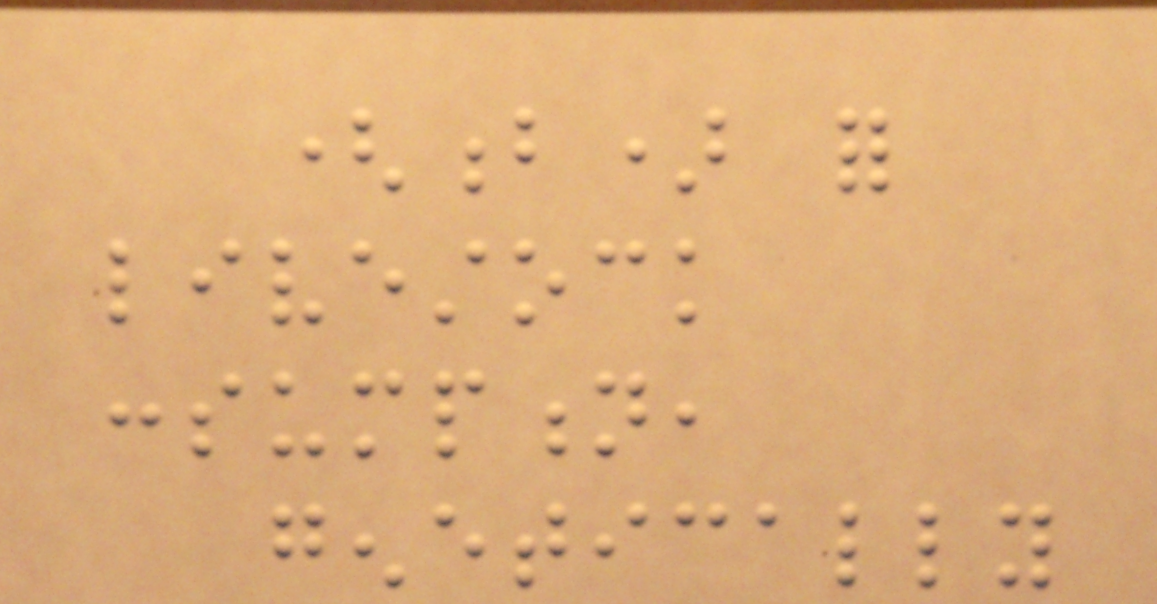(b) for
livestock
consumption,
genetically
